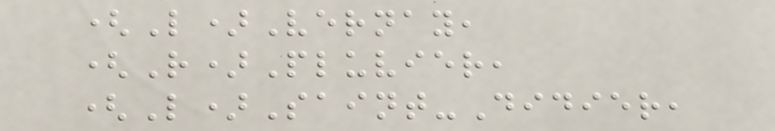(L)Vernay,
(R)Pluvier,
(L)Saint-Didier,
